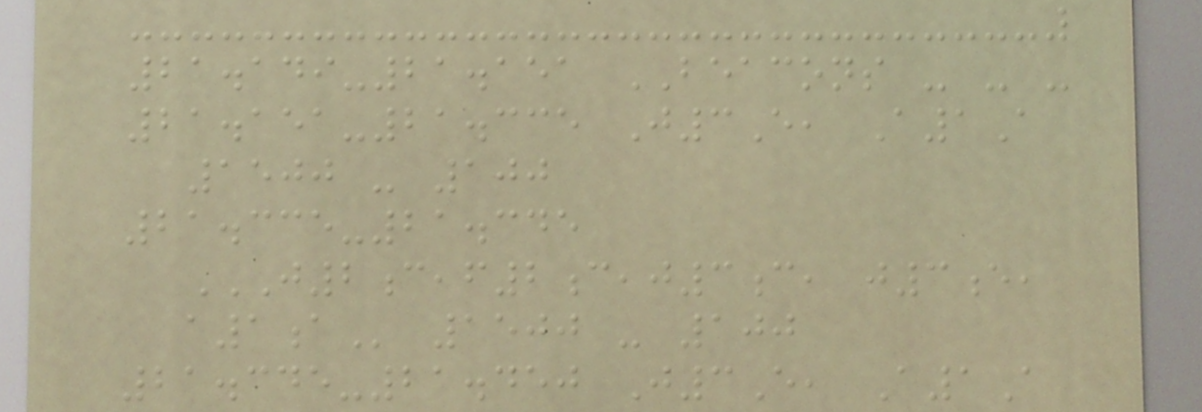21.149-21.151 BEACONS - - -
21.151-21.335 J3E, A1A
1500 - 100
21.335-21.345
J2C,F2C,J3C, J3E,
A1A 1500 - 100
21.345-21.450 J3E, A1A
